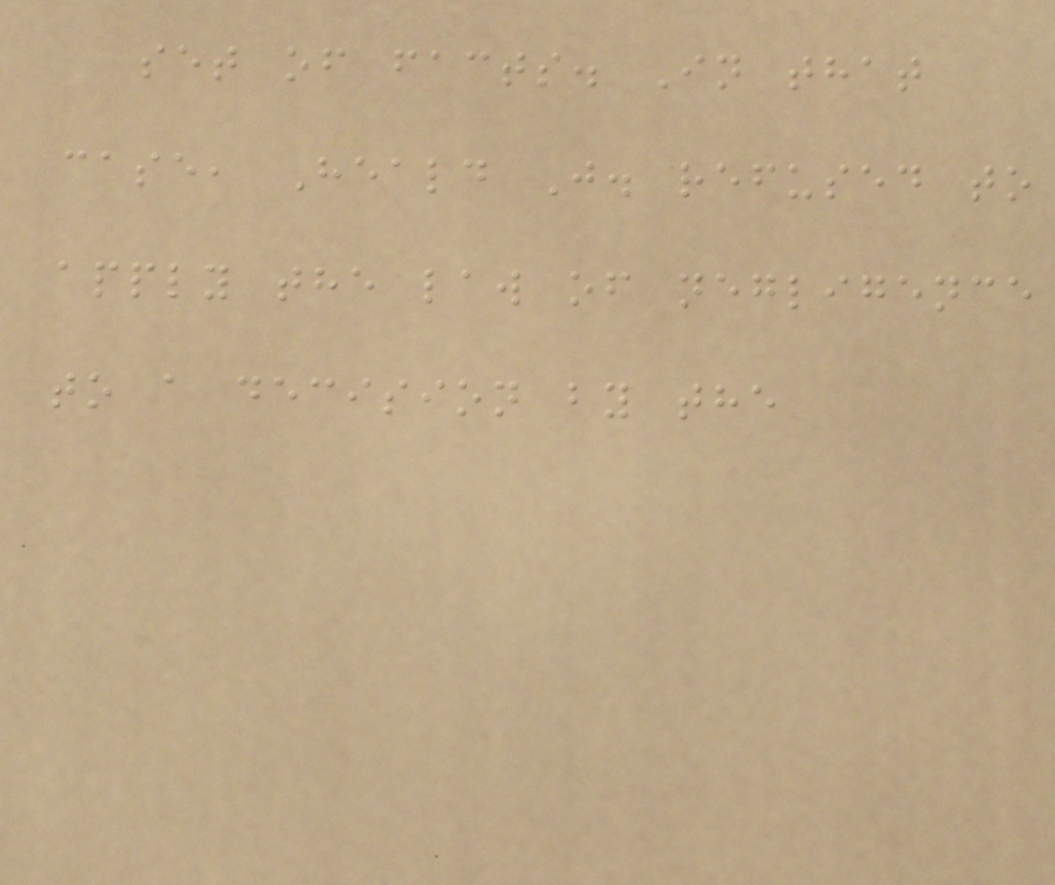set of facts. In that
case, Heald J. refused to
apply the law of negligence
to a decision by the
